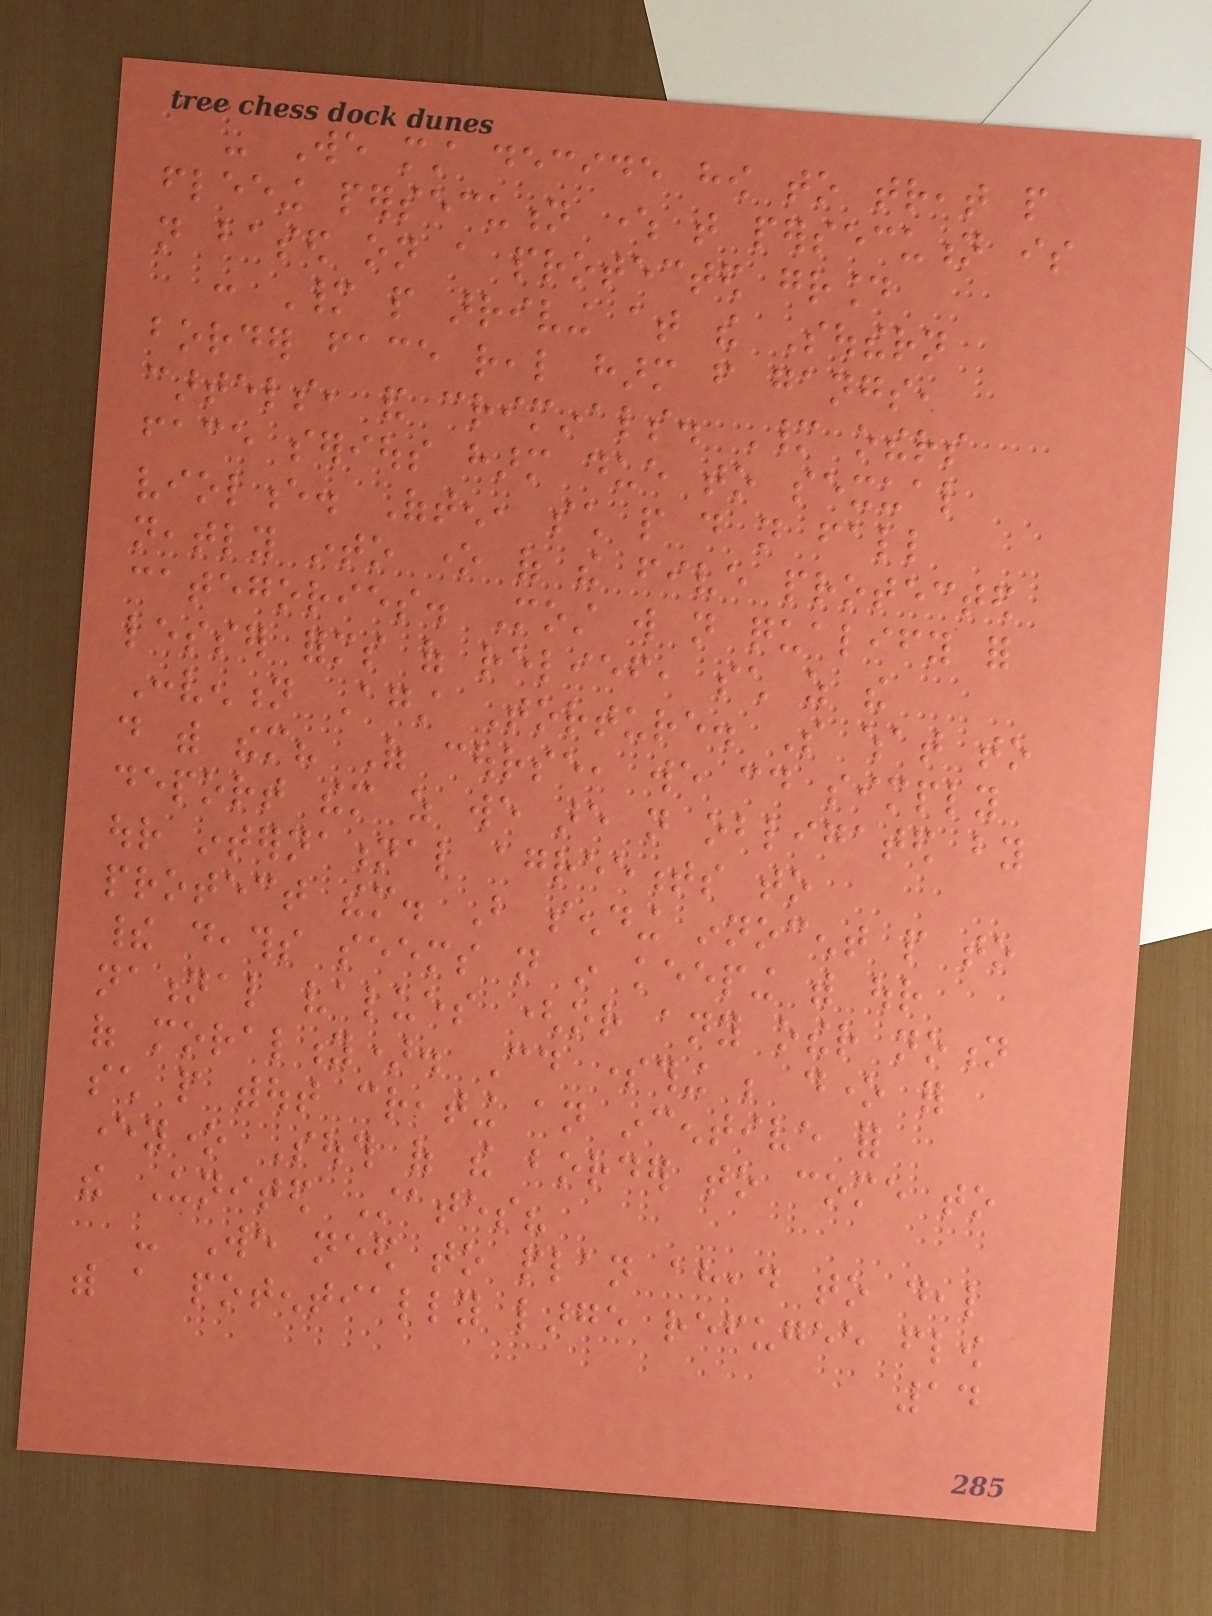- We must decide how to treat people
fleeing persecution where that persecution is
not based on a protected ground
: Many people arriving at the Southern
border face real harm from gangs,
cartels, and criminals. Many others
face serious harm due to sexual
violence. Often, such people do not fall
neatly into one of the five protected
categories. Most will not qualify for
lesser forms of relief, such as the
Convention Against Torture. So what to
do with them? Of course, we could simply
deport them as we are not obligated by
our international agreements to
protect them. But sending innocent people to
their deaths seems not in keeping with our
national values (or any other notion
of morality). Could something be done for
such people without creating an incentive for
everyone South of the border to come to
the United States?
- We need to plan ahead to deal
with a potentially large refugee flow
14
